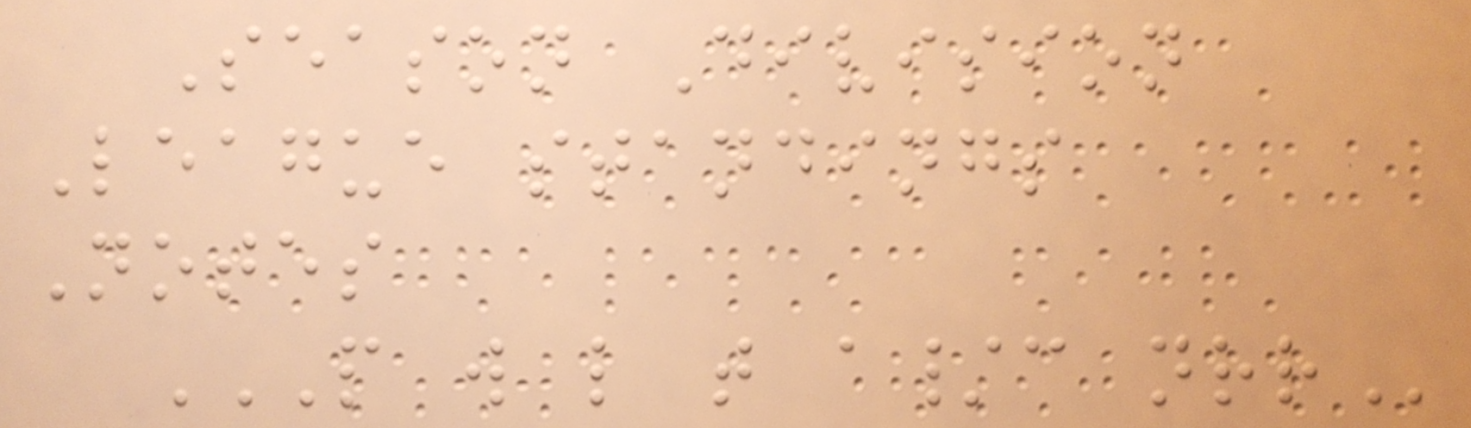Season Division
League standings
Notes
P W L T A/C NRR
